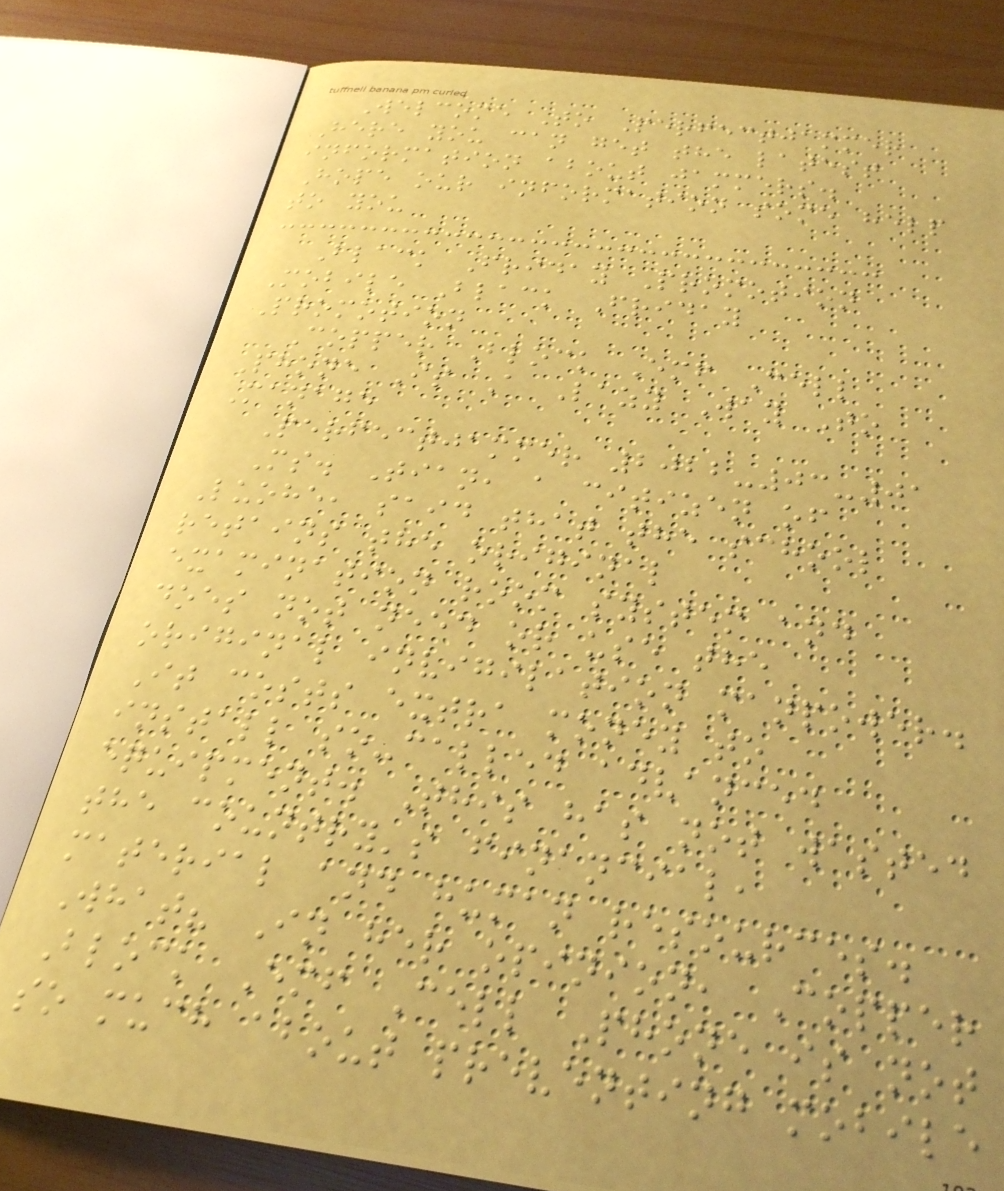Welcome To Perfectjammer
Here you can get the latest
information about jammers.
Hope our information some help
to you
Black Friday Promotion
Mobile Black Friday
Promotion
Copper Block Emf Cell
Phone Is A Lazy Way To
Manage
Perfectjammer 2022-03-01
Ms. Tian, a citizen of
Luohe, said that the school
retains the original
examination room system and
does not need or use the
original invigilation manpower.
It costs extra money to
install so-called advanced
equipment. This has not wasted
the country's financial,
material and human resources.
What? In her opinion, Copper
Block Emf Cell Phone is not
so much about preventing mobile
